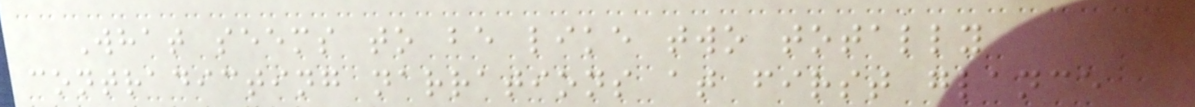What seems to be like two totally
contradicting narrations at first glance
